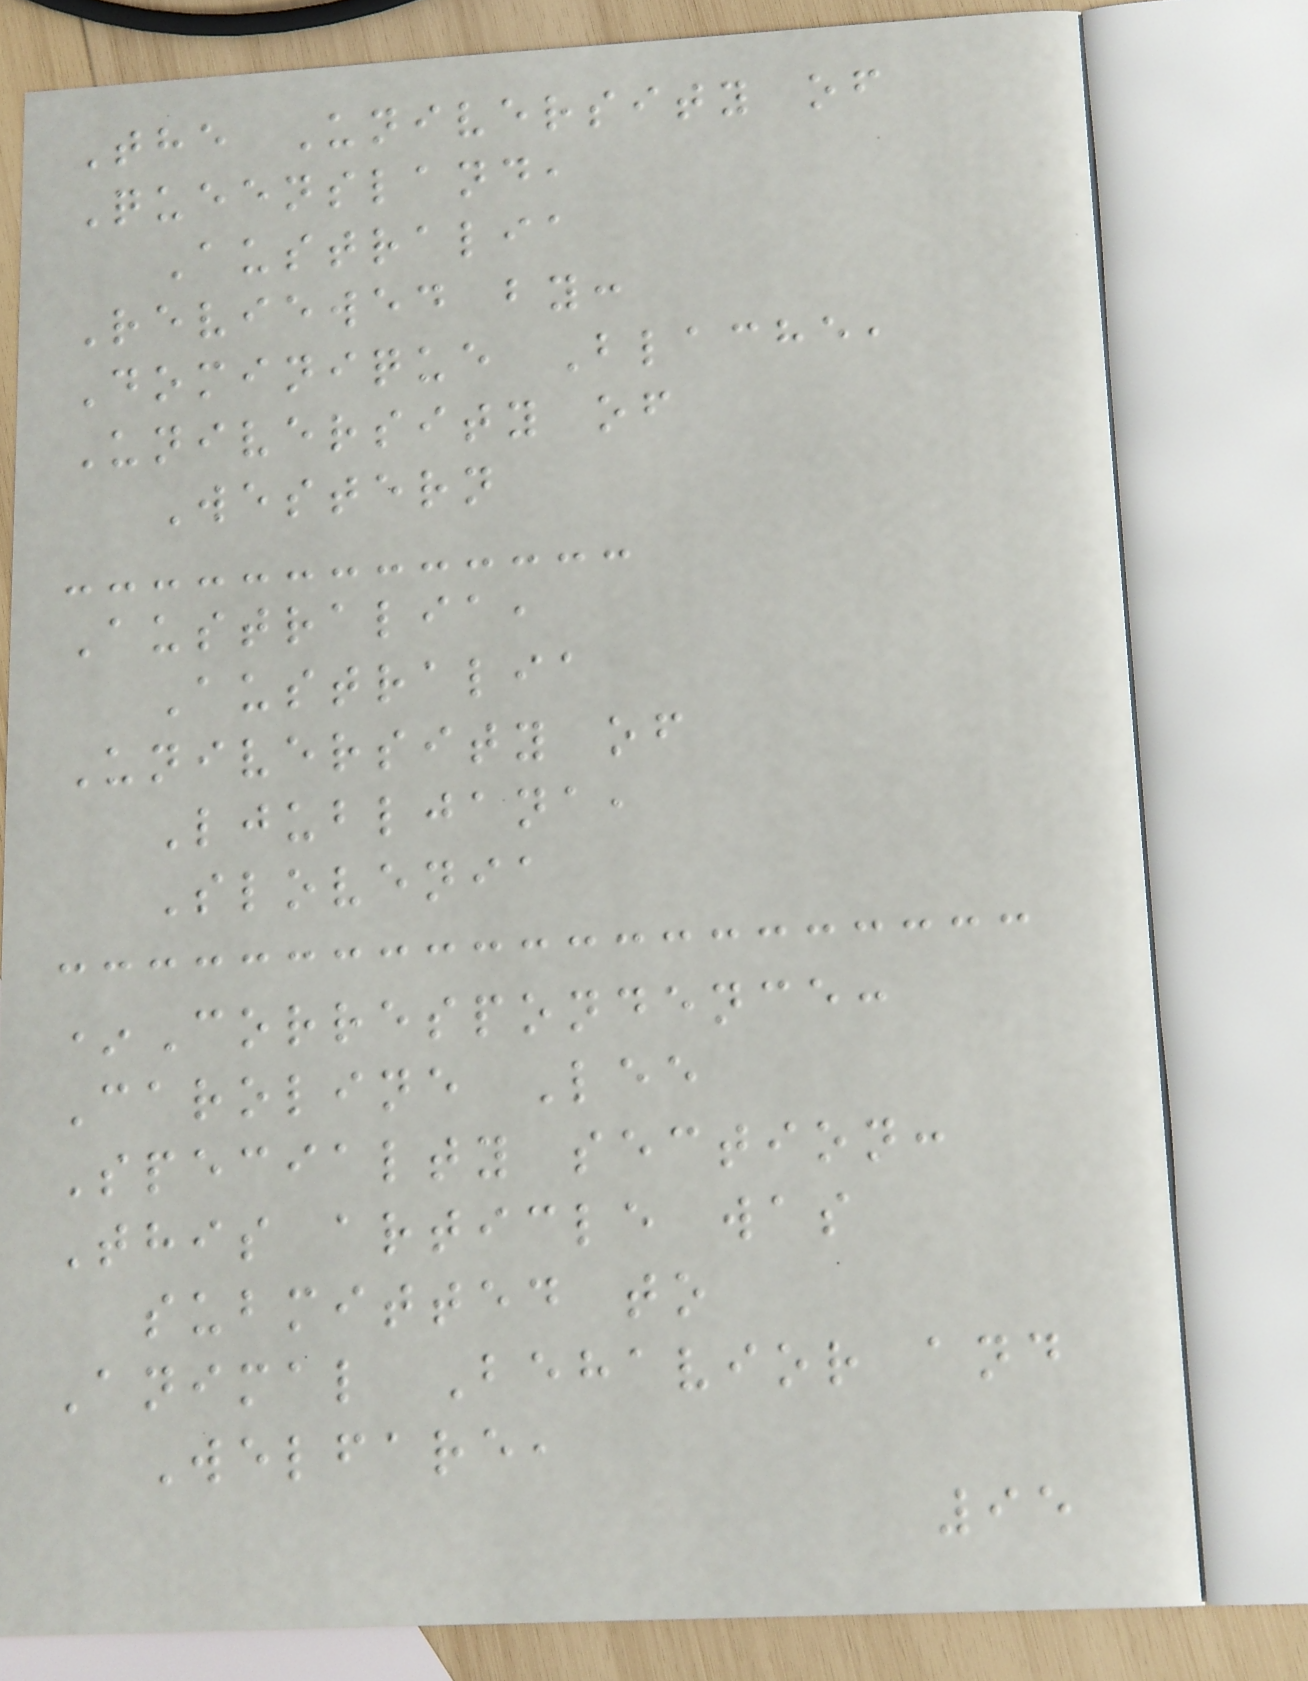The University of
Queensland,
Australia
Reviewed by:
Dominique Blache,
University of
Western
Australia,
Australia
University of
Ljubljana,
Slovenia
*Correspondence:
Caroline Lee
Specialty section:
This article was
submitted to
Animal Behavior and
Welfare,
95
